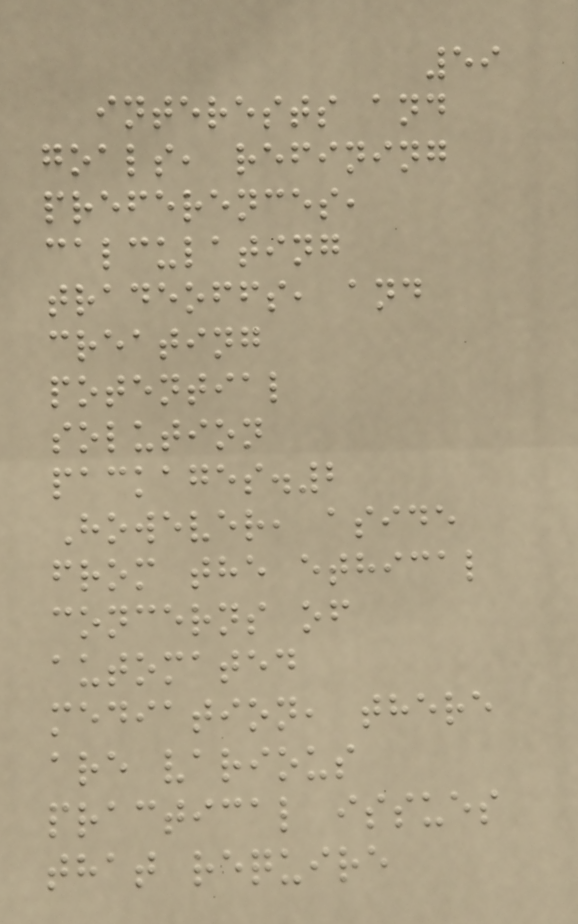59
interests and
goals, refining
preferences,
calculating
tradeoffs, and
creating
potential
solution
packages.2
However, aside
from the ethical
concerns of
automated
mediation, there
are various
practical issues
that require
